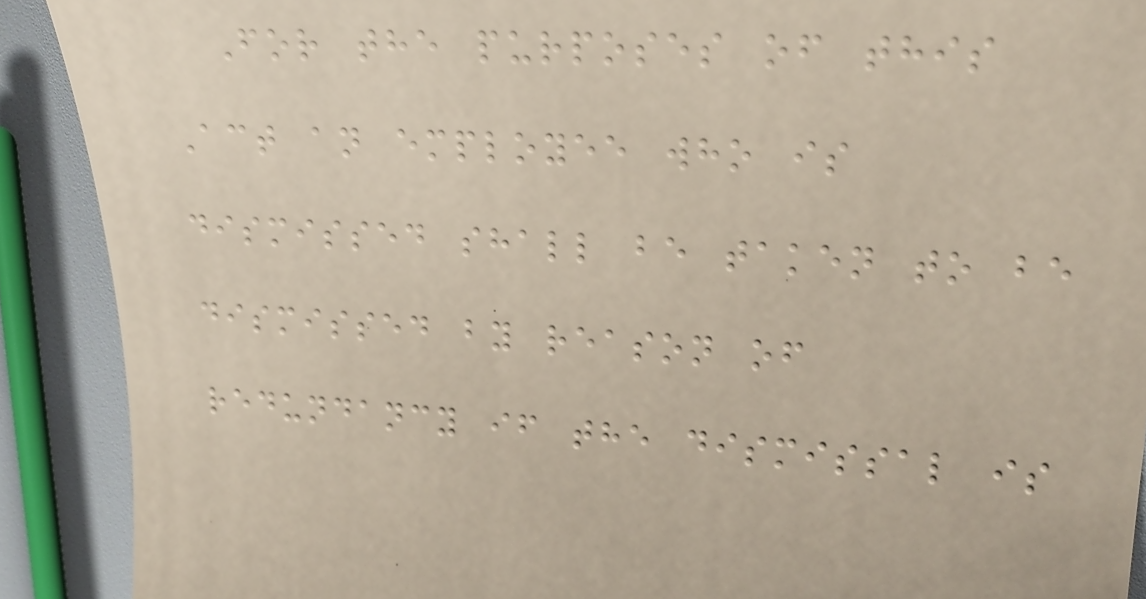For the purposes of this
Act an employee who is
dismissed shall be taken to be
dismissed by reason of
redundancy if the dismissal is
